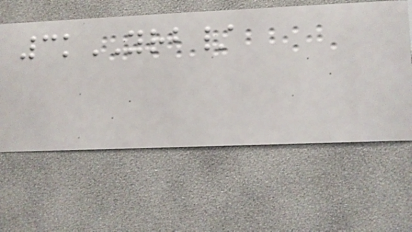3kYRB/
